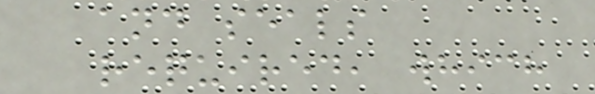and seals
required, which
